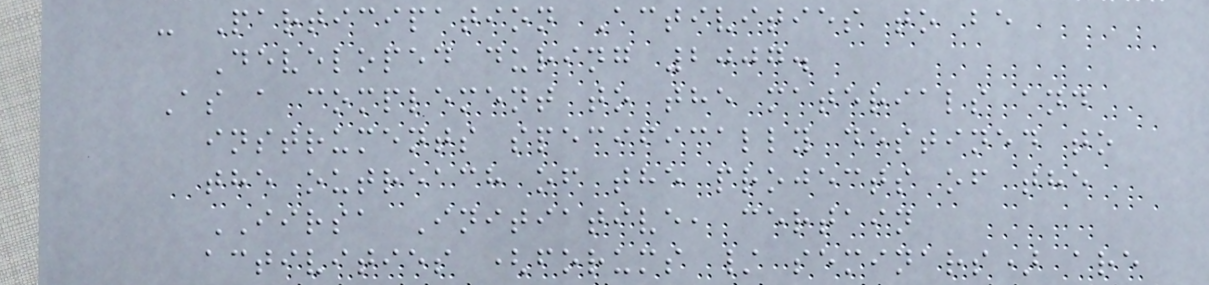- Participation Activities to be
Developed during 2007.
As a complement to the materials and
instruments specifically destined to
the outreach of the projects of the
IIRSA Initiative, certain
activities (forums / seminars) are
